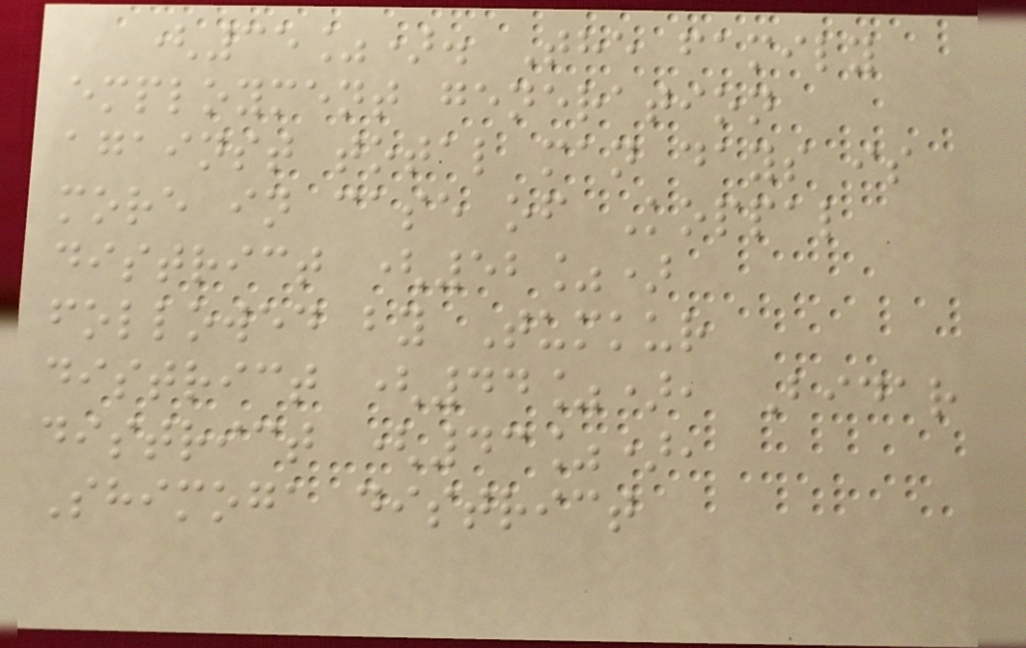(35%). The family
employment generation
against total man days is
more in case of Koppal
district (52%)
followed by Tumkur
district (44%), Bidar
district (43%),
Shimoga district
